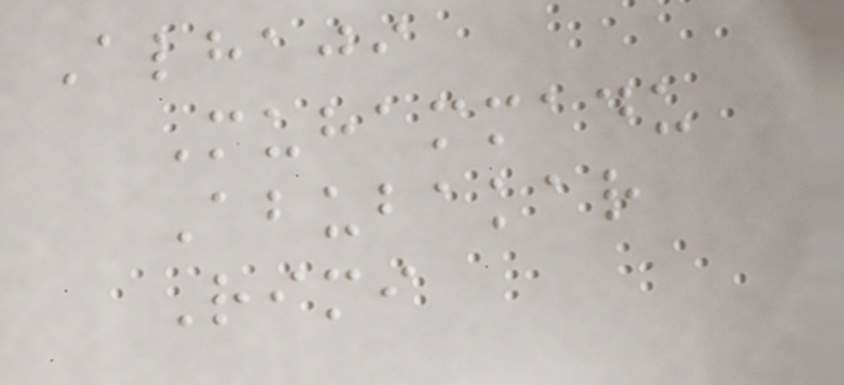Alhaji
Muhammadu
Abubakar
Rimi
